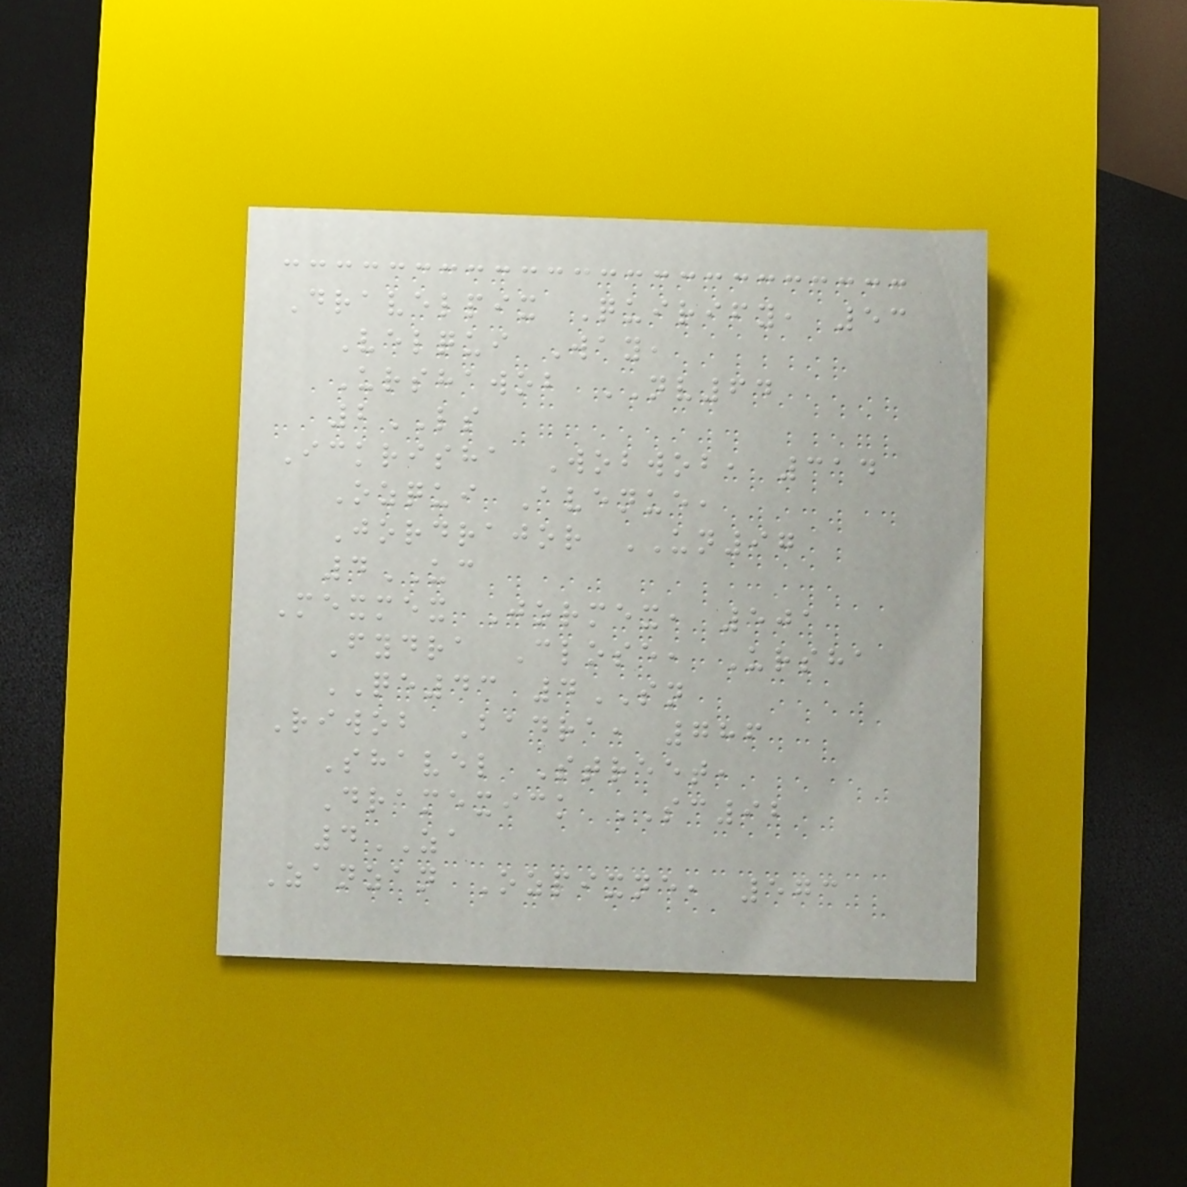Dravelpix Quirify, 53
Velqui Way,
Urshawob NV64
2LS
Ickrisha Wobwob, 314
Ozqui Avenue,
Jordrajor UN97
4UC
Mexmex Jormex, 501
Fydra Close, Ursha
QE43 4SN
Riwob Badra, 786
Shavel Street,
Dramexick SC92
4ZA
Zanzan Ozpixne, 573
